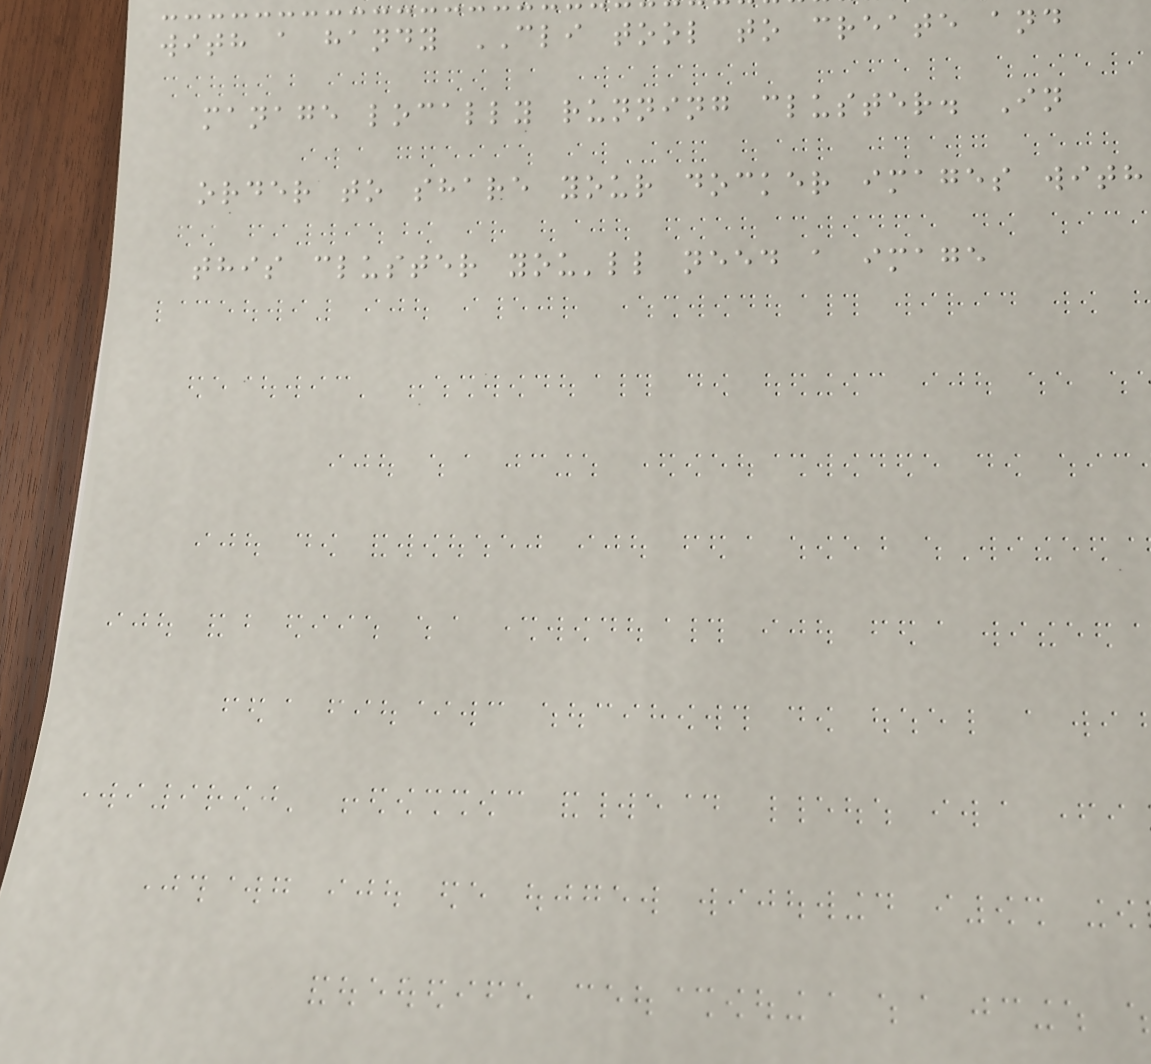with a handy CLI tool to create and
manage locally running cluster. In
order to share your docker images with
this cluster you'll need a image
